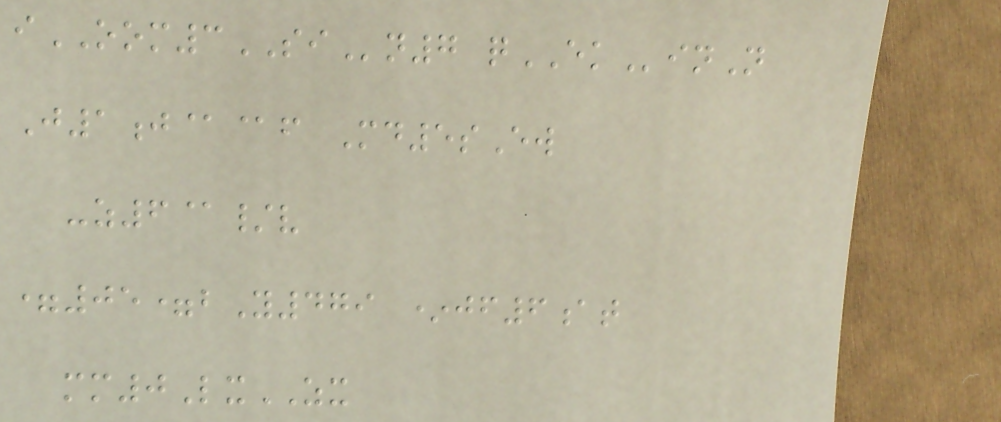iOOM3SIn7 qEKinN
J1j@@f Md5sEw
-z6@/v
=05=bY479 *jf6at
mm0LxZX
